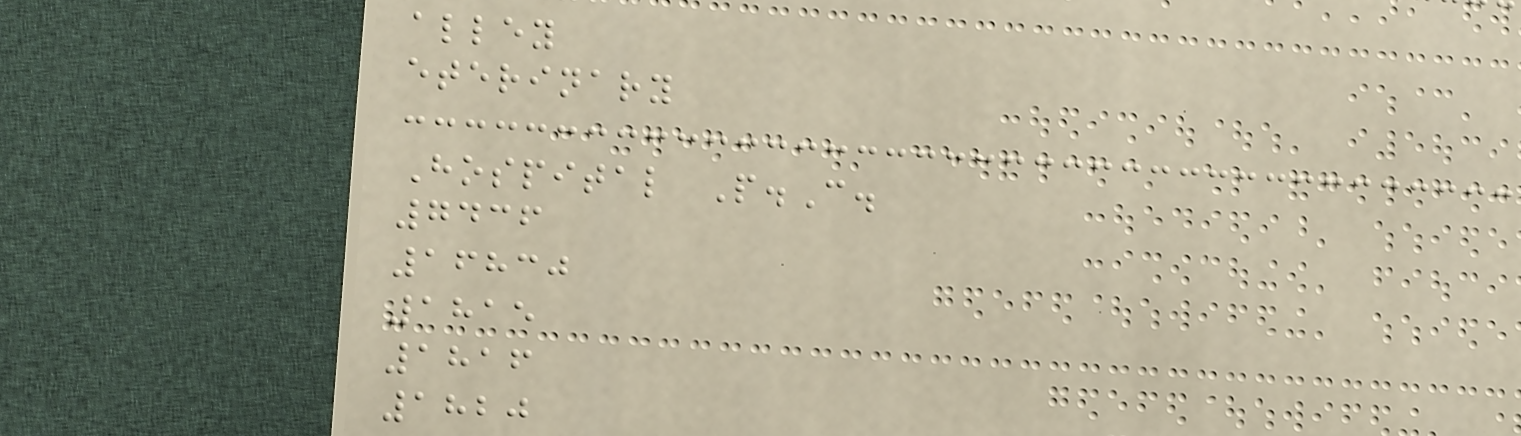alley
eterinary
Hospital P.C.
7436
16830
1815
1816
1820
